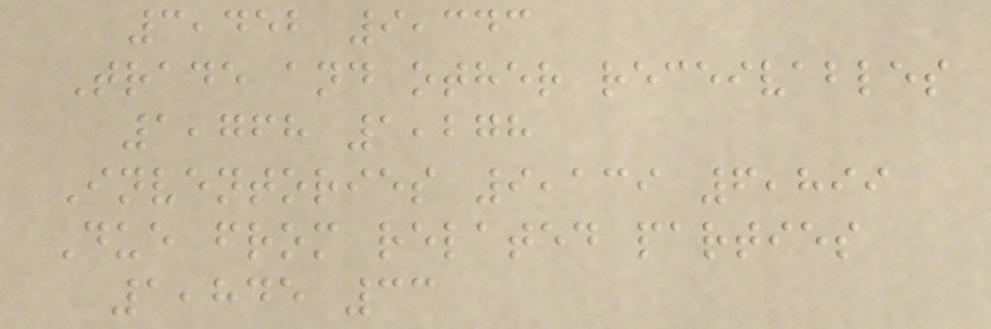3,452 9,343
Trade and other receivables
1,768 1,278
Inventories 9,139 6,899
Due from related parties
1,845 33
